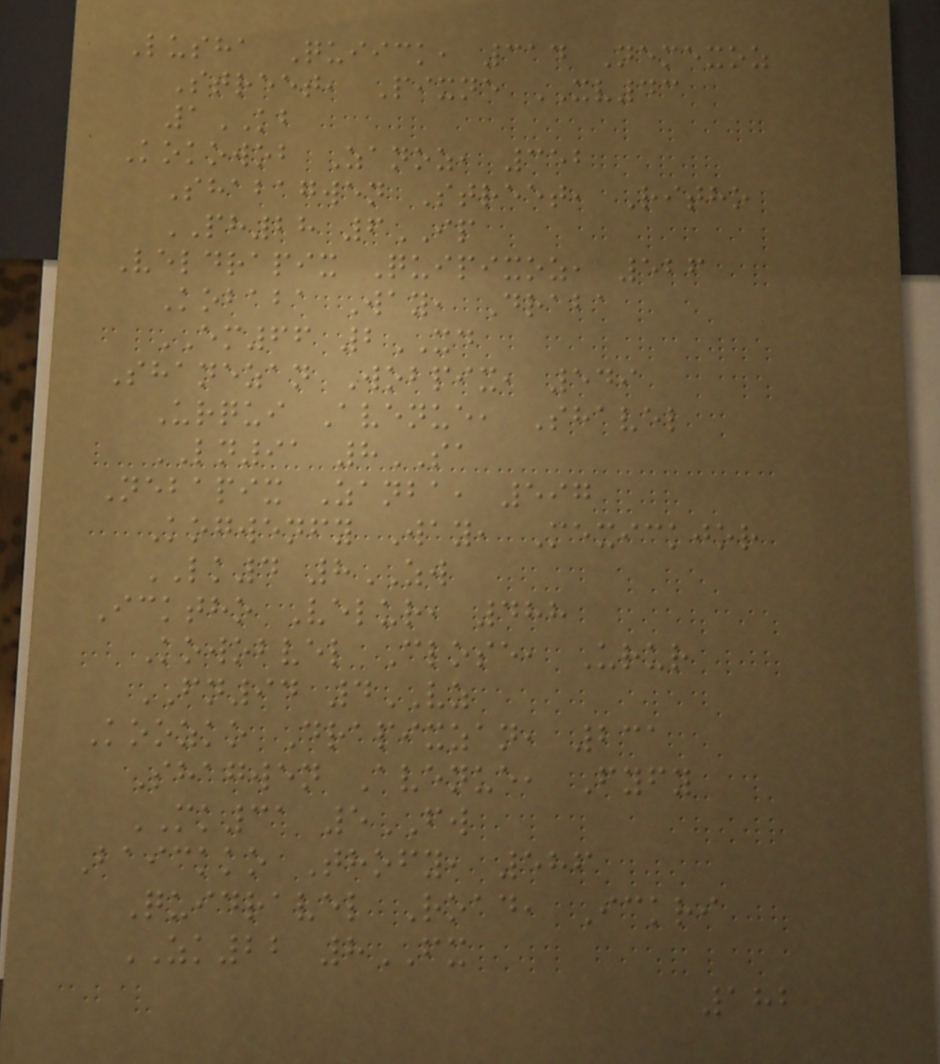Lusha Quiick, 314 Nemexoz
Street, Pixne XV43
1KB
Kokowob Zanoz, 352
Shabagwen Street, Ritho
PH28 6IP
Veldrapix Quipixoz, 526
Kobaba Way, Draba
EM66 2XD
Shanezan Wobpix, 549
Urqui Avenue, Shavel
LN91 8SA
Nebapix Zanba, 597
Kogwenfy Way, Mexickjor
LK4 8ZW
Icktho Velur, 488
Kowobvel Close, Urur
FN94 4VZ
Koozko Drapixzan, 231
Shagwen Avenue, Fyfy
MK31 5FW
Baickko Thofy, 586
Quidravel Road, Ickri
ZK22 8FX
182
